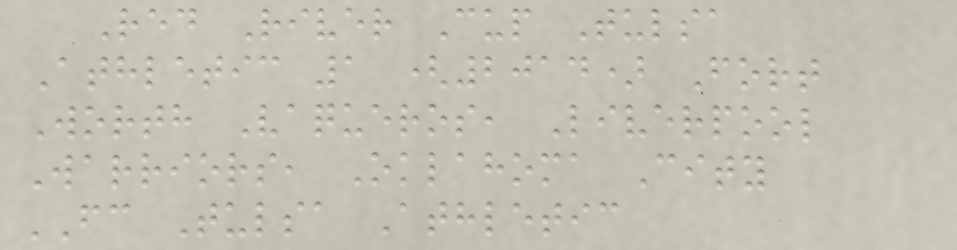Red River Cup Tulsa
Athletic 1 (2014) Fort
Worth Vaqueros, Liverpool
Warriors, Oklahoma City
FC Tulsa Athletic
